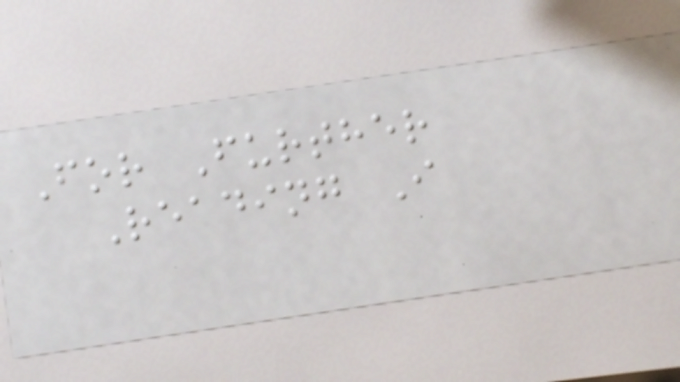For Further
Reading I
